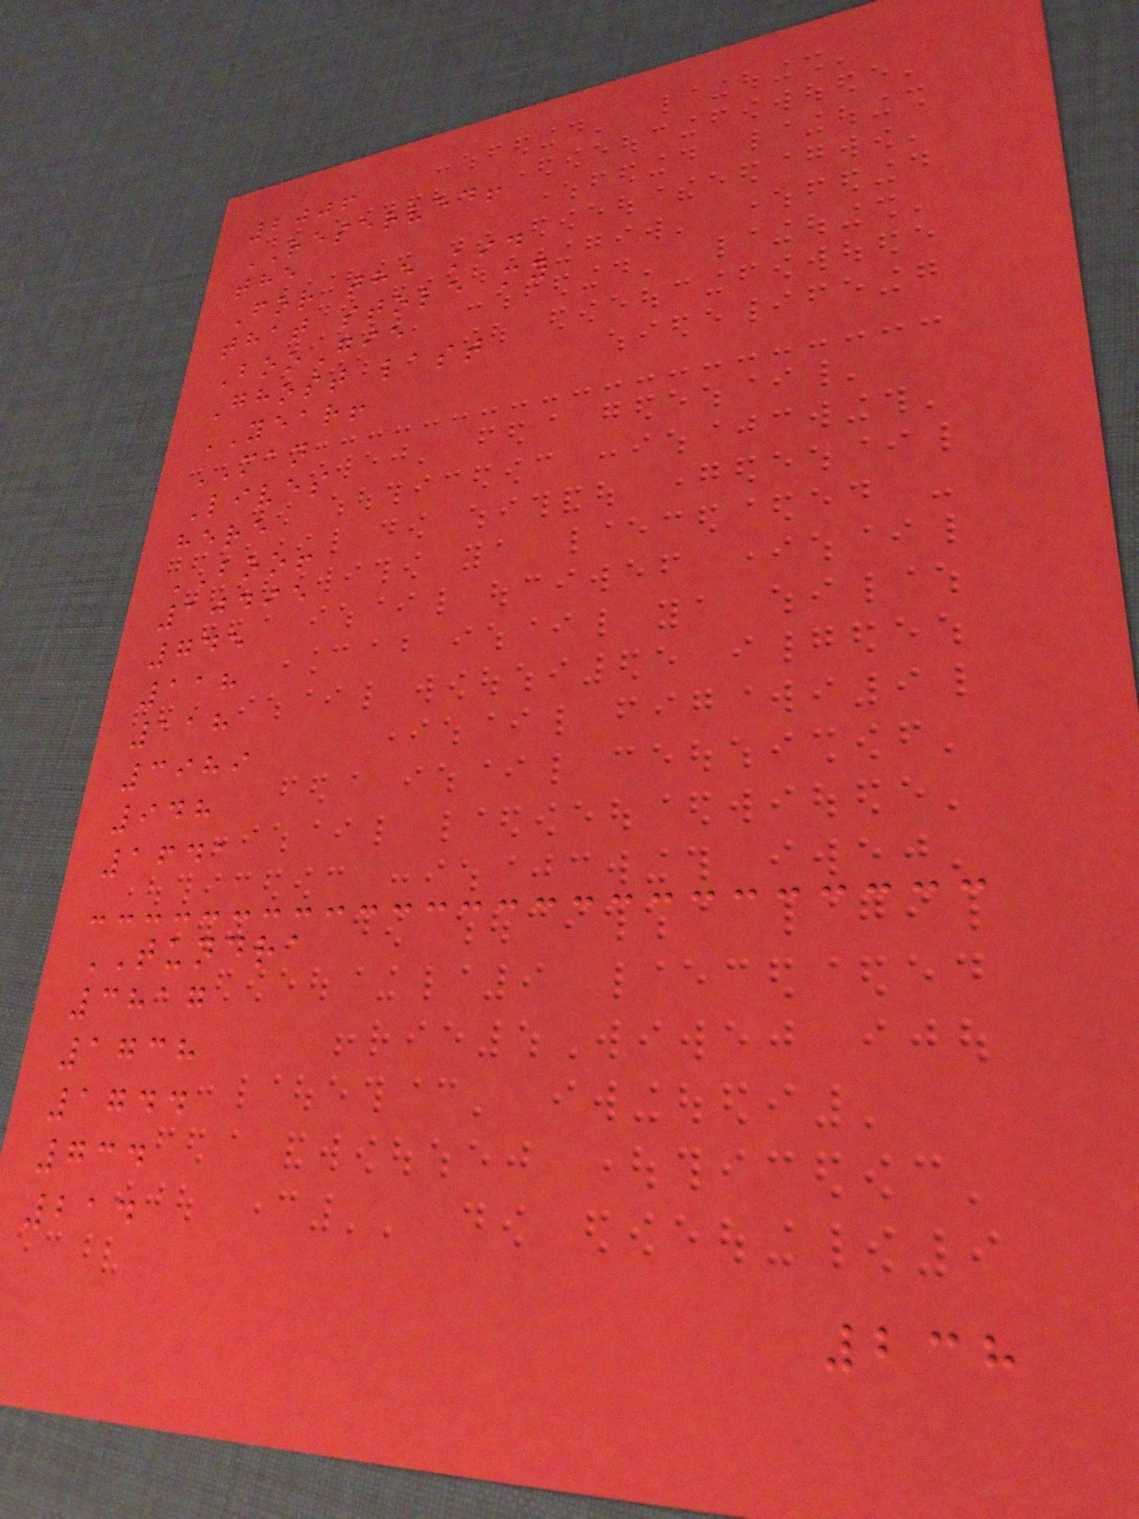2006
RESERVED!
the
For the kid
that stole my
BooGie
Ghost last
YEAR!
MAN
Lives
here
BOO!
10495
745
118
118
3989
948
1641
TUNDRA
3817
1738
1744
734
214
238
